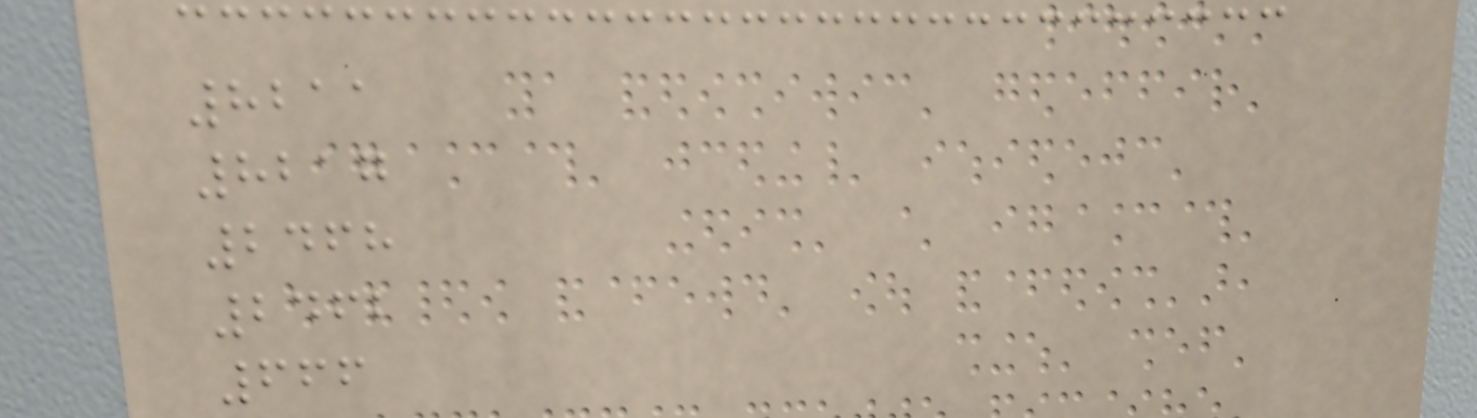8211
8217
2468
2462
666
